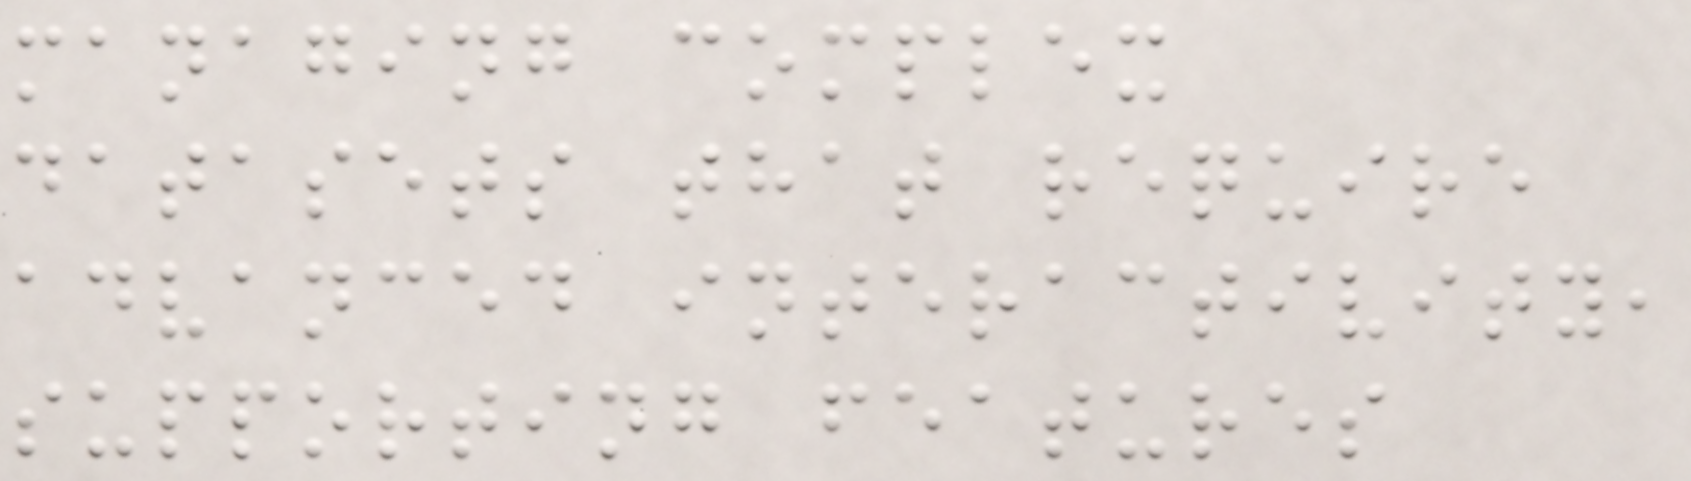managing complex
datasets that require
advanced interactivity,
supporting features
